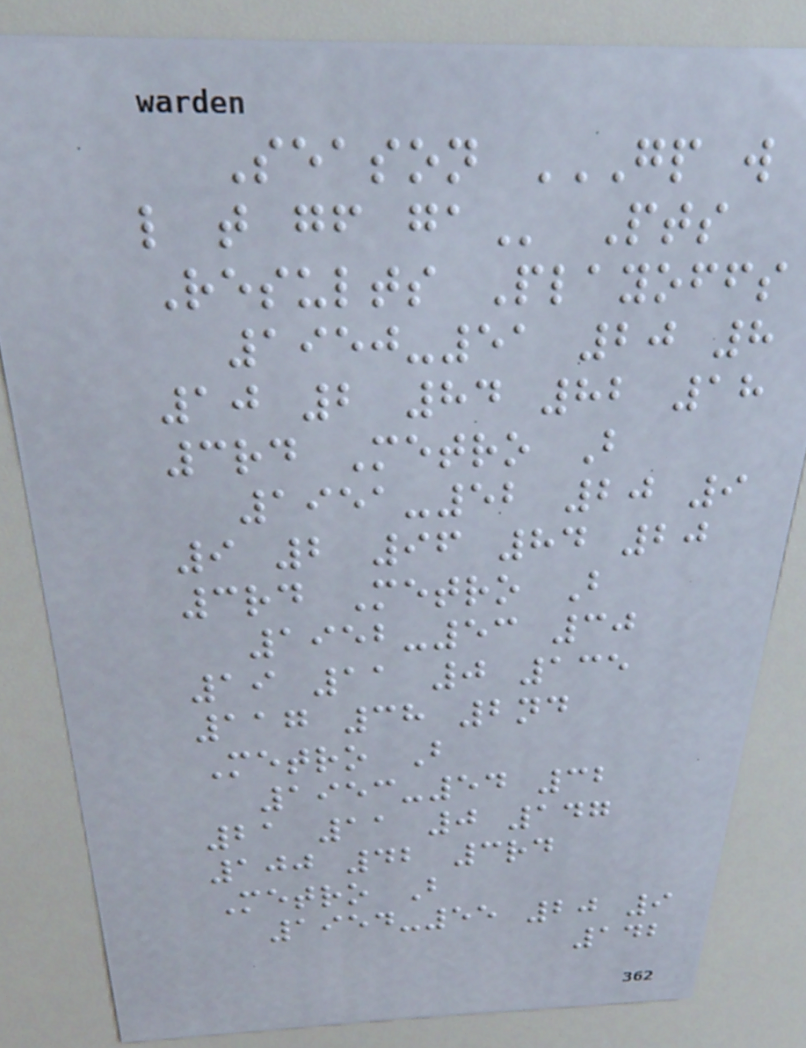Season GP W
L T GF GA Pts
Results Playoffs
1950-51 20 8
10 2 84 82 18
3rd Metro B
1951-52 20 9
9 2 96 84 20
3rd Metro B
1952-53 30
19 11 0 135
117 38 2nd
Metro B
1953-54 32
21 11 0 147
100 42 3rd
Metro B
1954-55 20 9
142
